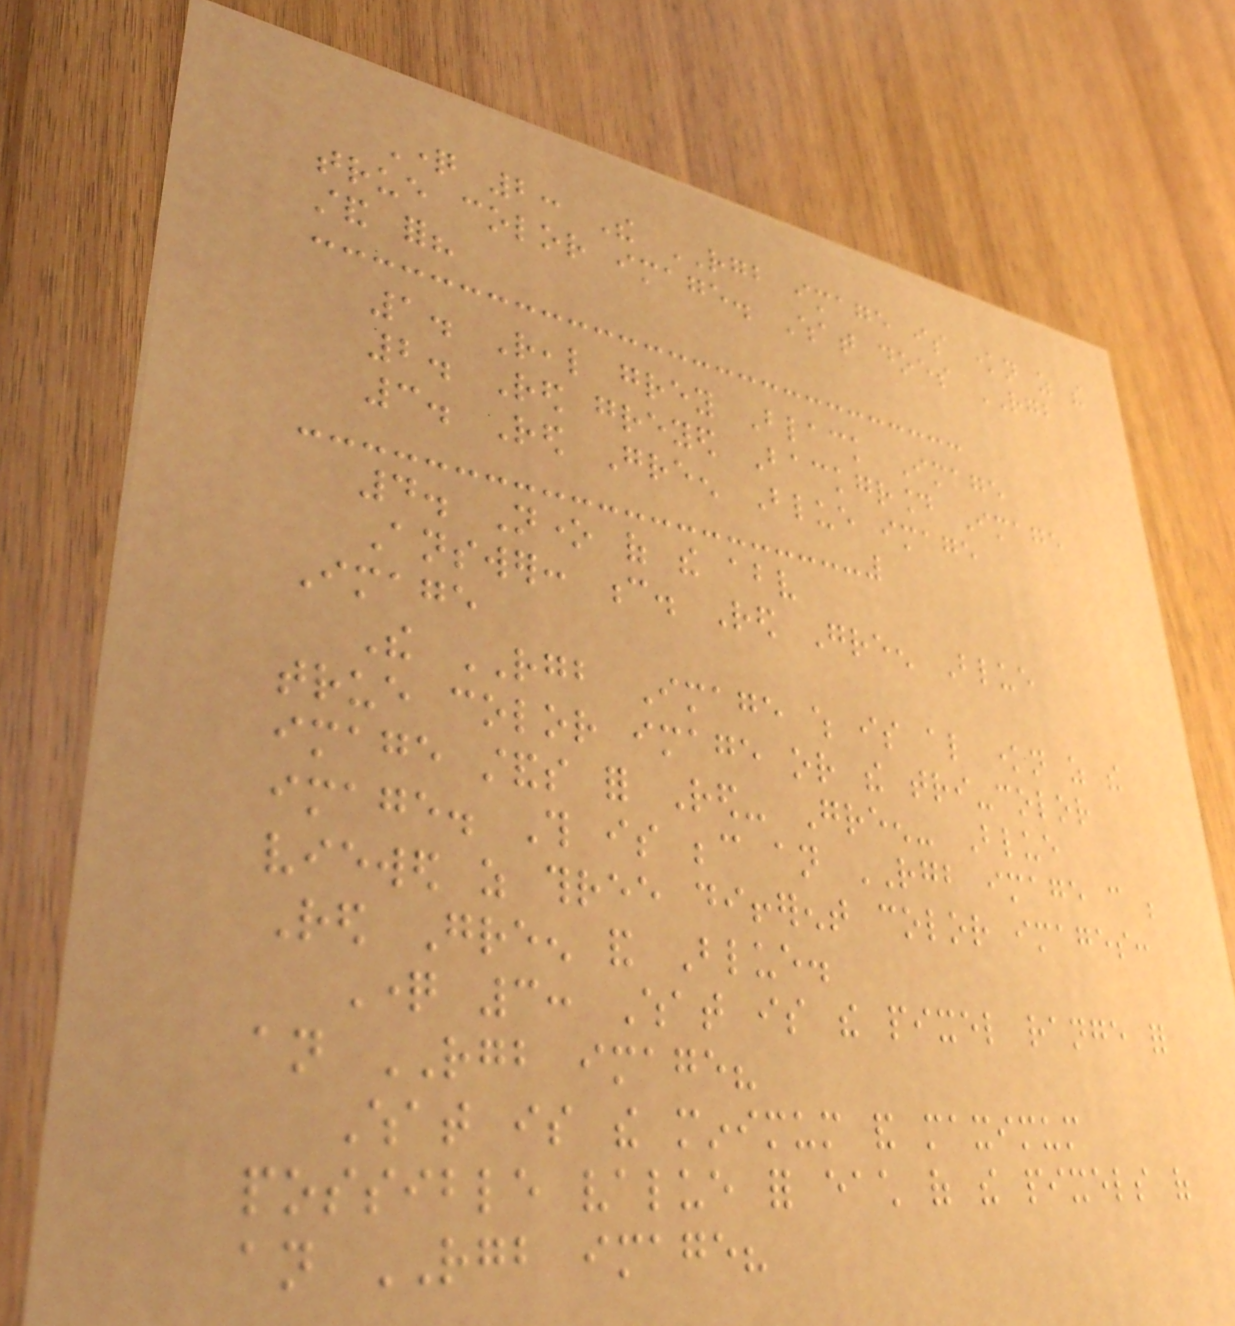Question 2: The RGB image is known as the
true color image. What does RGB
stand for?
1. Real grey Black Image
2. Red greyed Background Image
3. Red Green Blue image
4. None of the above
Answer: c. Red Green Blue
Image
The RGB Image which is also known as the
true color image or the tri-color
image stands for Red- Green- Blue
image. This is because an RGB image can be
viewed as three different color images:
Red Green and Blue.
Question 3: What is the pixel range for
an RGB image?
What is the minimum and maximum
possible value for each of the pixels of
an RGB image?
